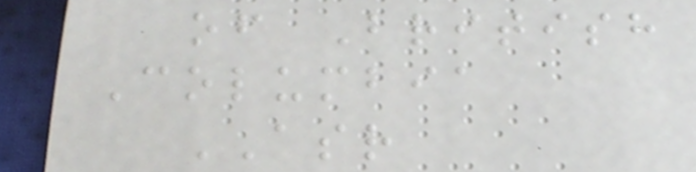of British
Columbia
ASR
